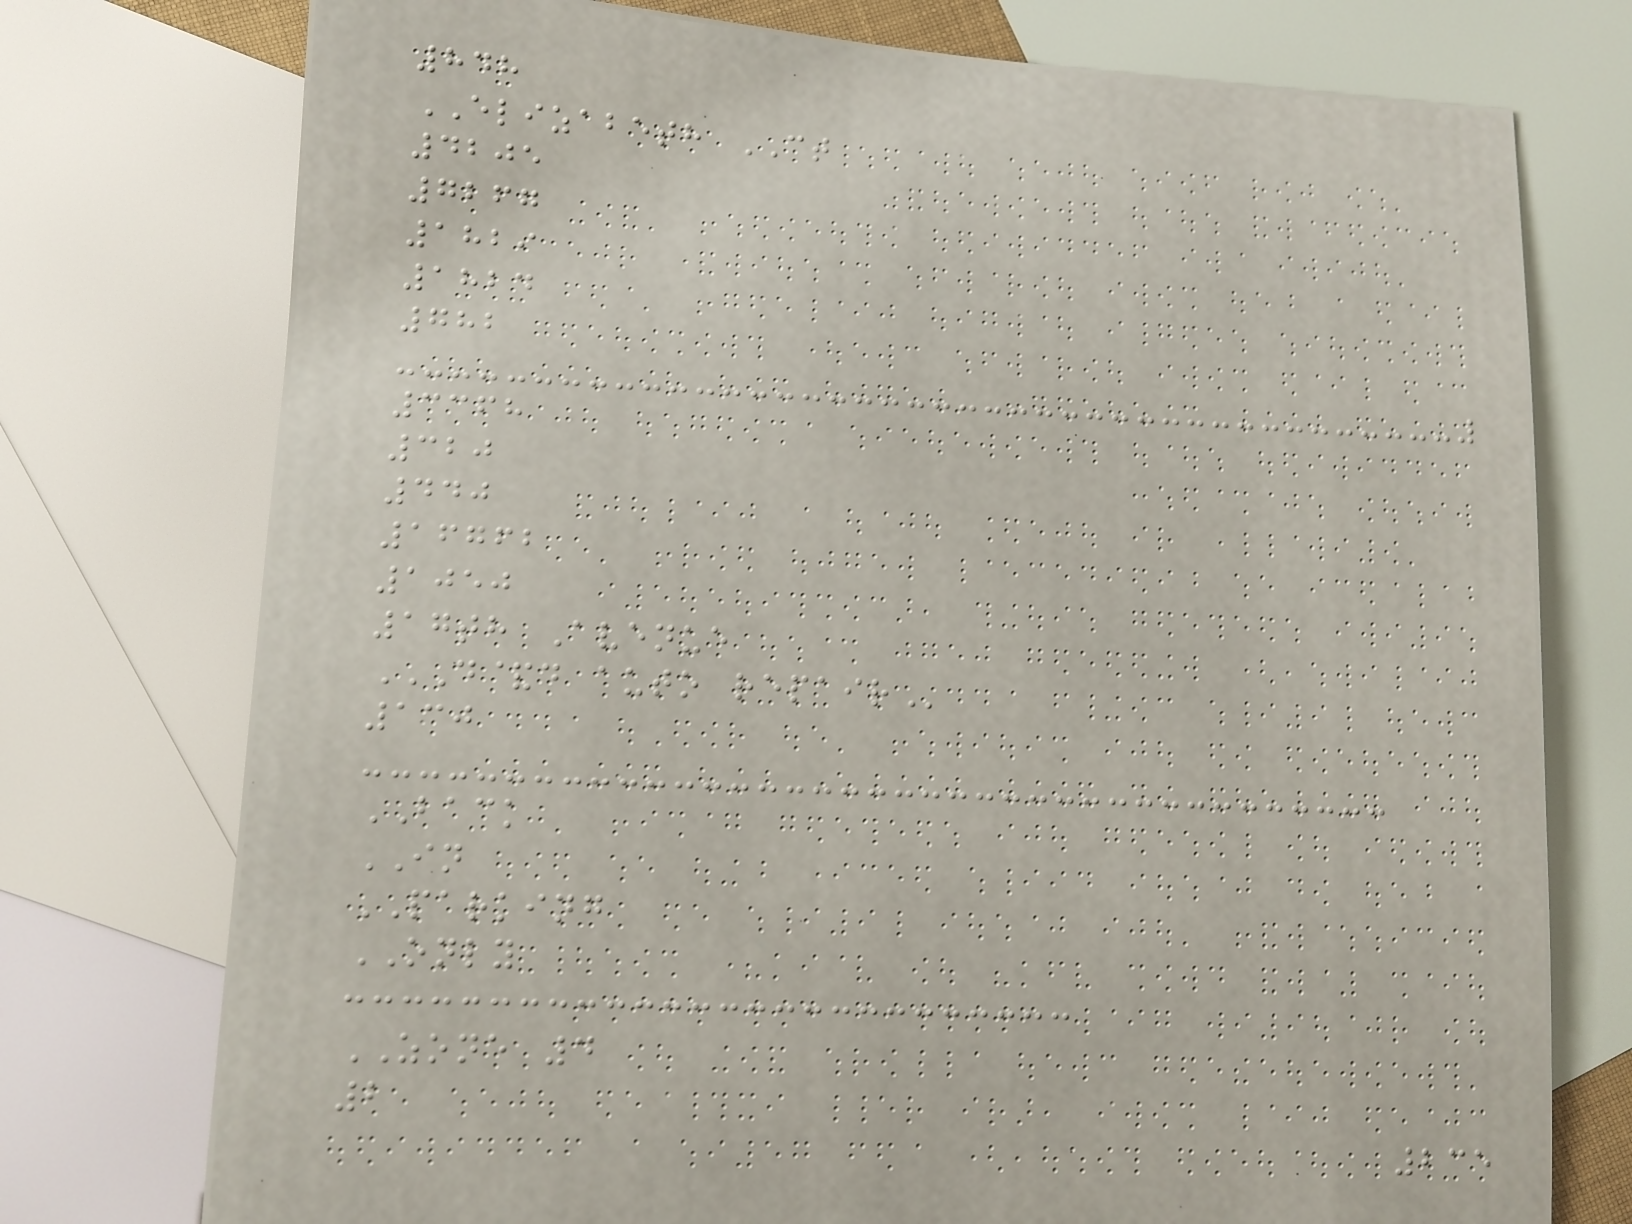848
ELIZABETH CT
4205
7267
1829
1824
782
3368
320
440
16762
1050
17th Avenue
D&D AUTO REPAIR
130
BACK
IN
PARKING
ONLY
ZONE 4
2
235
